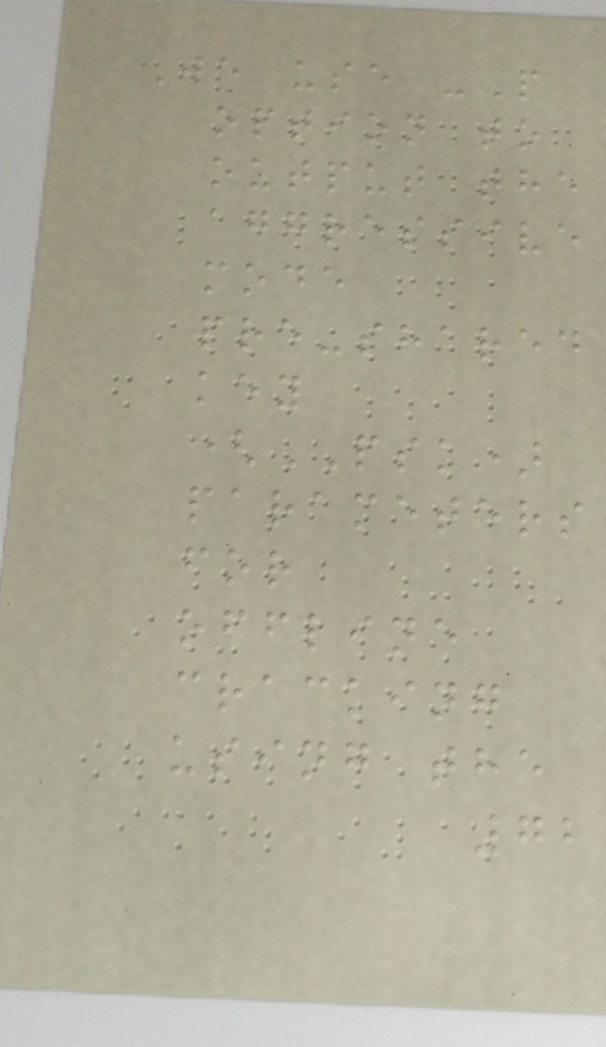We use -P
option to
output the
aggressive
mode
pre-shared
key
(PSK)
parameters
for
offline
cracking
using the
72
